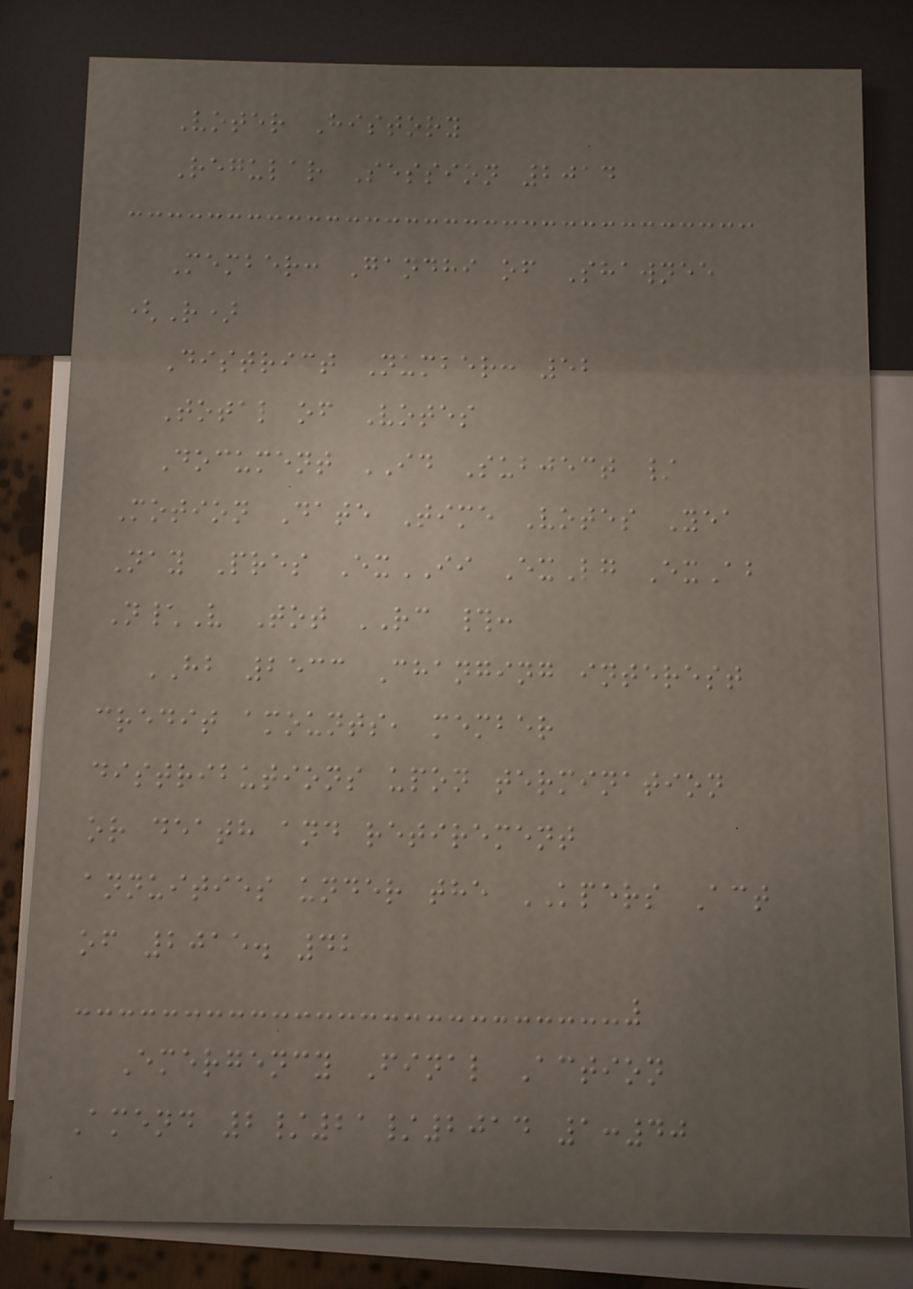Voter History
Regular Session 2014
Member: Gandhi of Shawnee
(R)
District Number: 52
Total of Votes
Document ID Subject /
Motion Date Time Votes Yea
Nay Pres ExII ExLg ExAb
N\V Tot RC #:
HB 2533 Changing interest
credit amounts, member
distributions upon termination
or death and retirement
annuities under the KPERS Act
of 2015. 42
Emergency Final Action
Amend 2/21/2014 1:40
